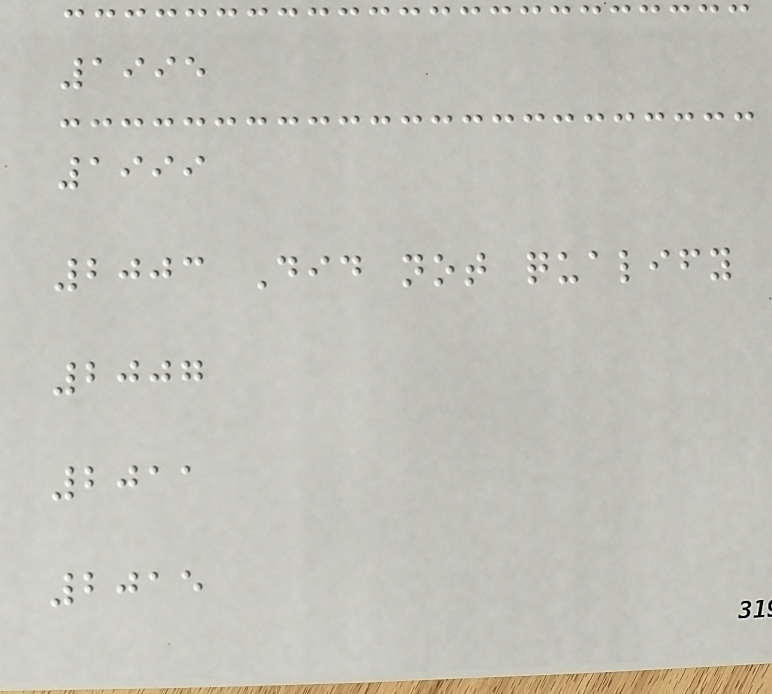1995
1999
2003 Did not qualify
2007
2011
2015
